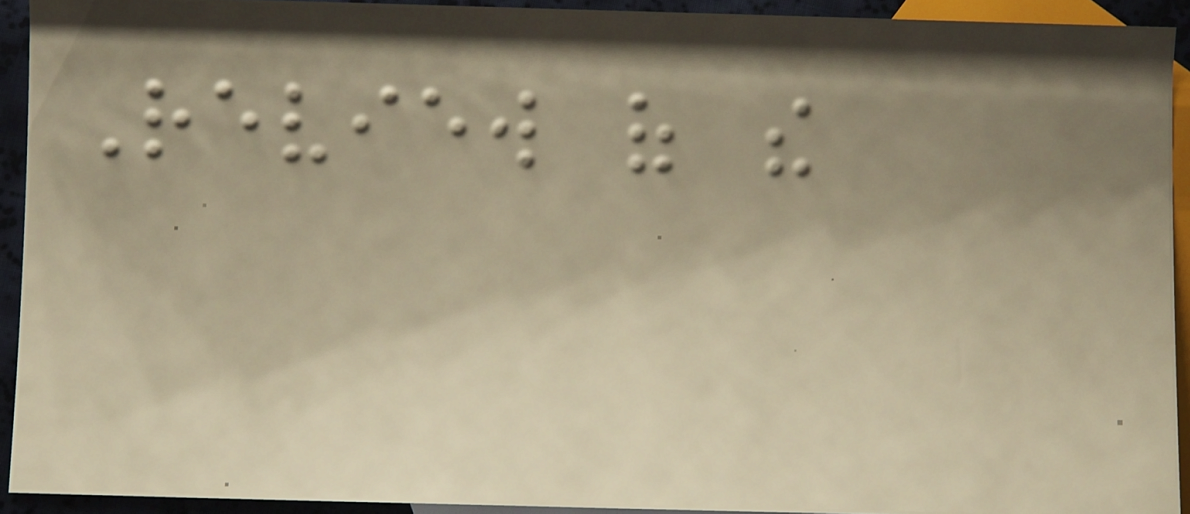Review of the
